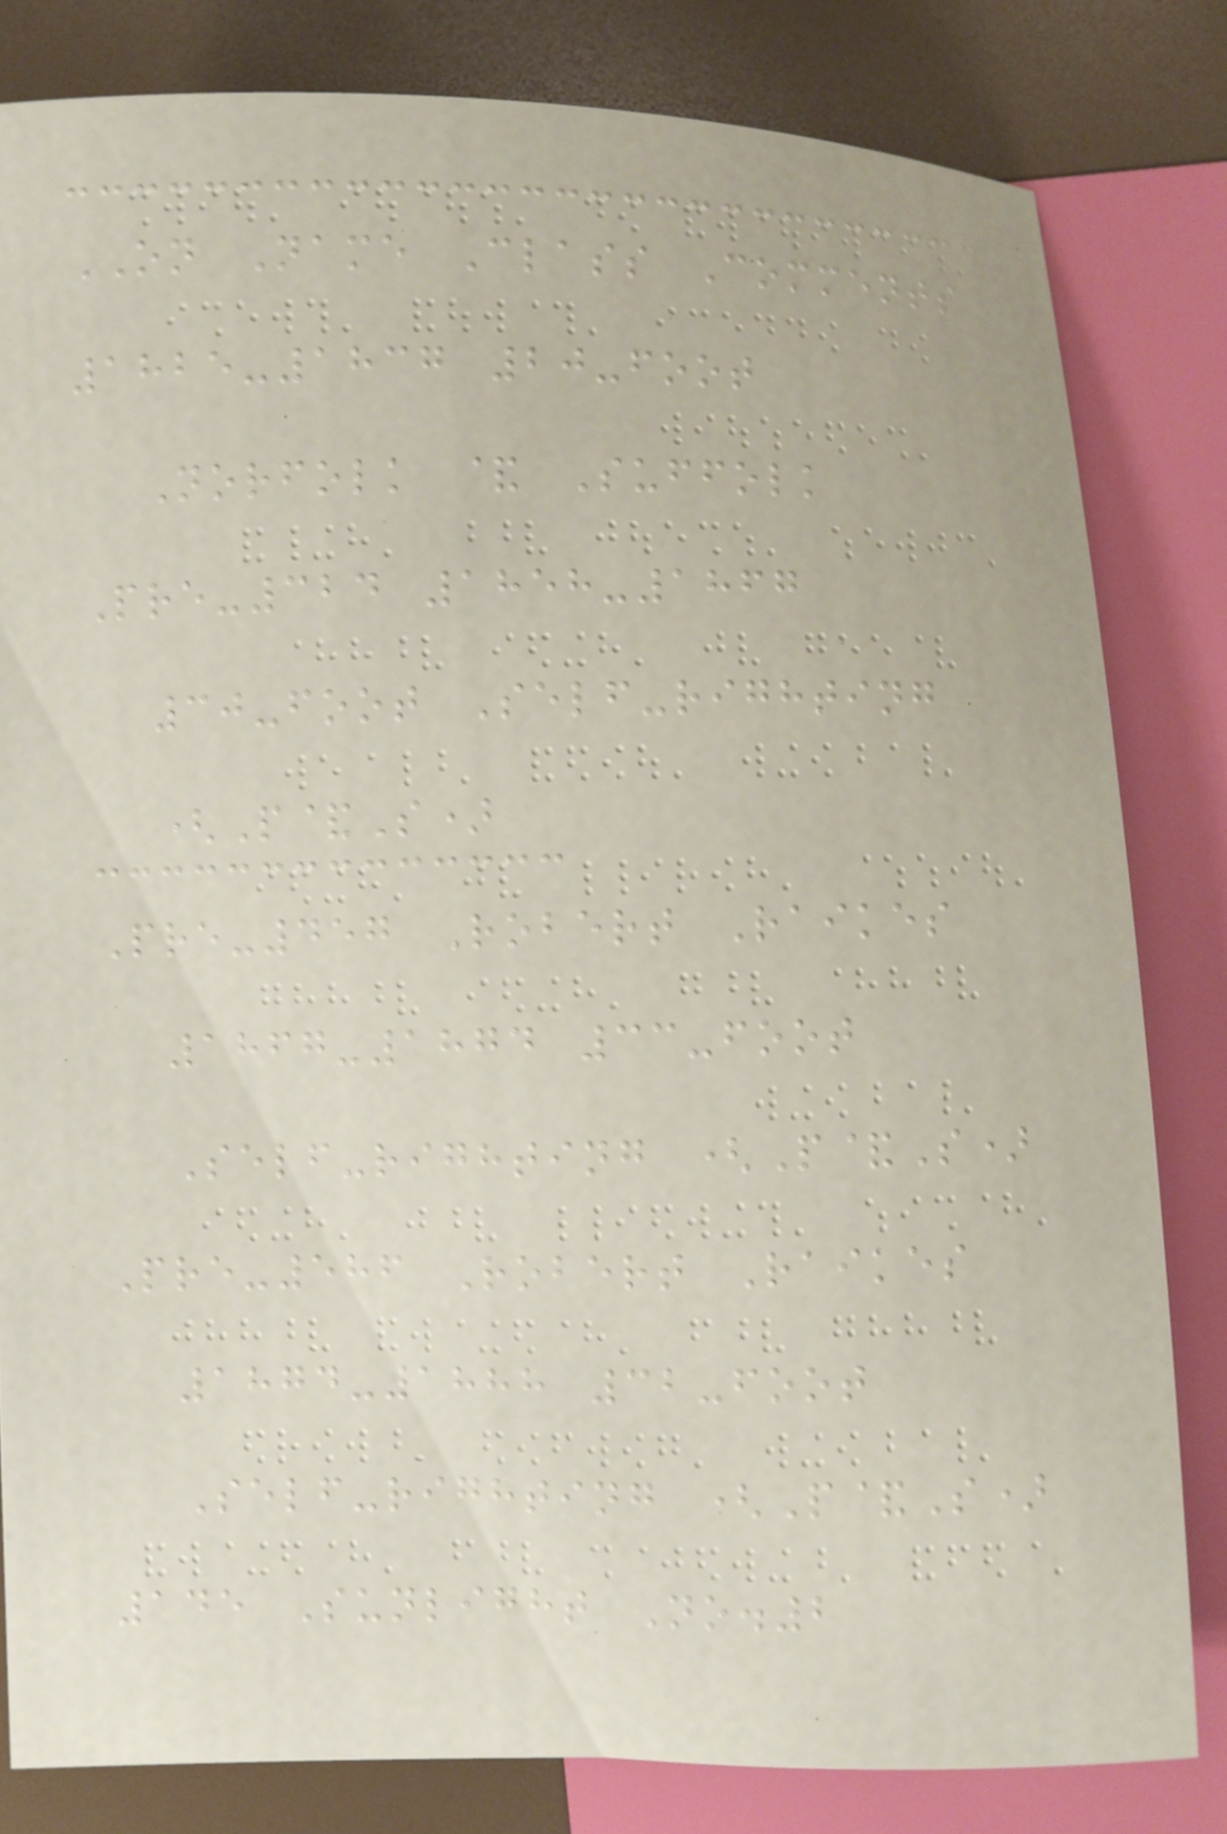ON Name Class Comments
1825-1837 20-foot
Norfolk & Suffolk
Pre-324 1858-1867
30-foot Self-righting
(P&S)
Pre-457 Robert Raikes
1867-1874 33-foot
Self-righting (P&S)
Pre-586 Robert Raikes
1874-1888 32-foot
Self-righting (P&S)
145 Sunlight No.2
